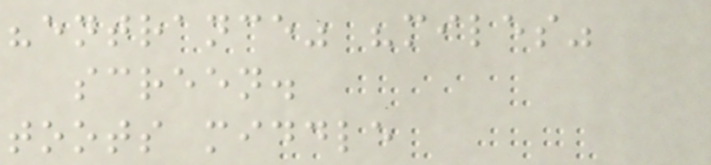"entrance" "miles"
screen.
toots middle
